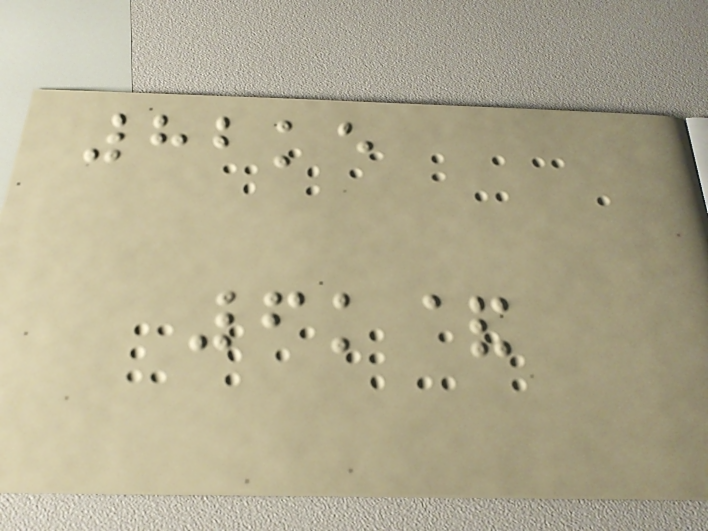82ke
6k&
